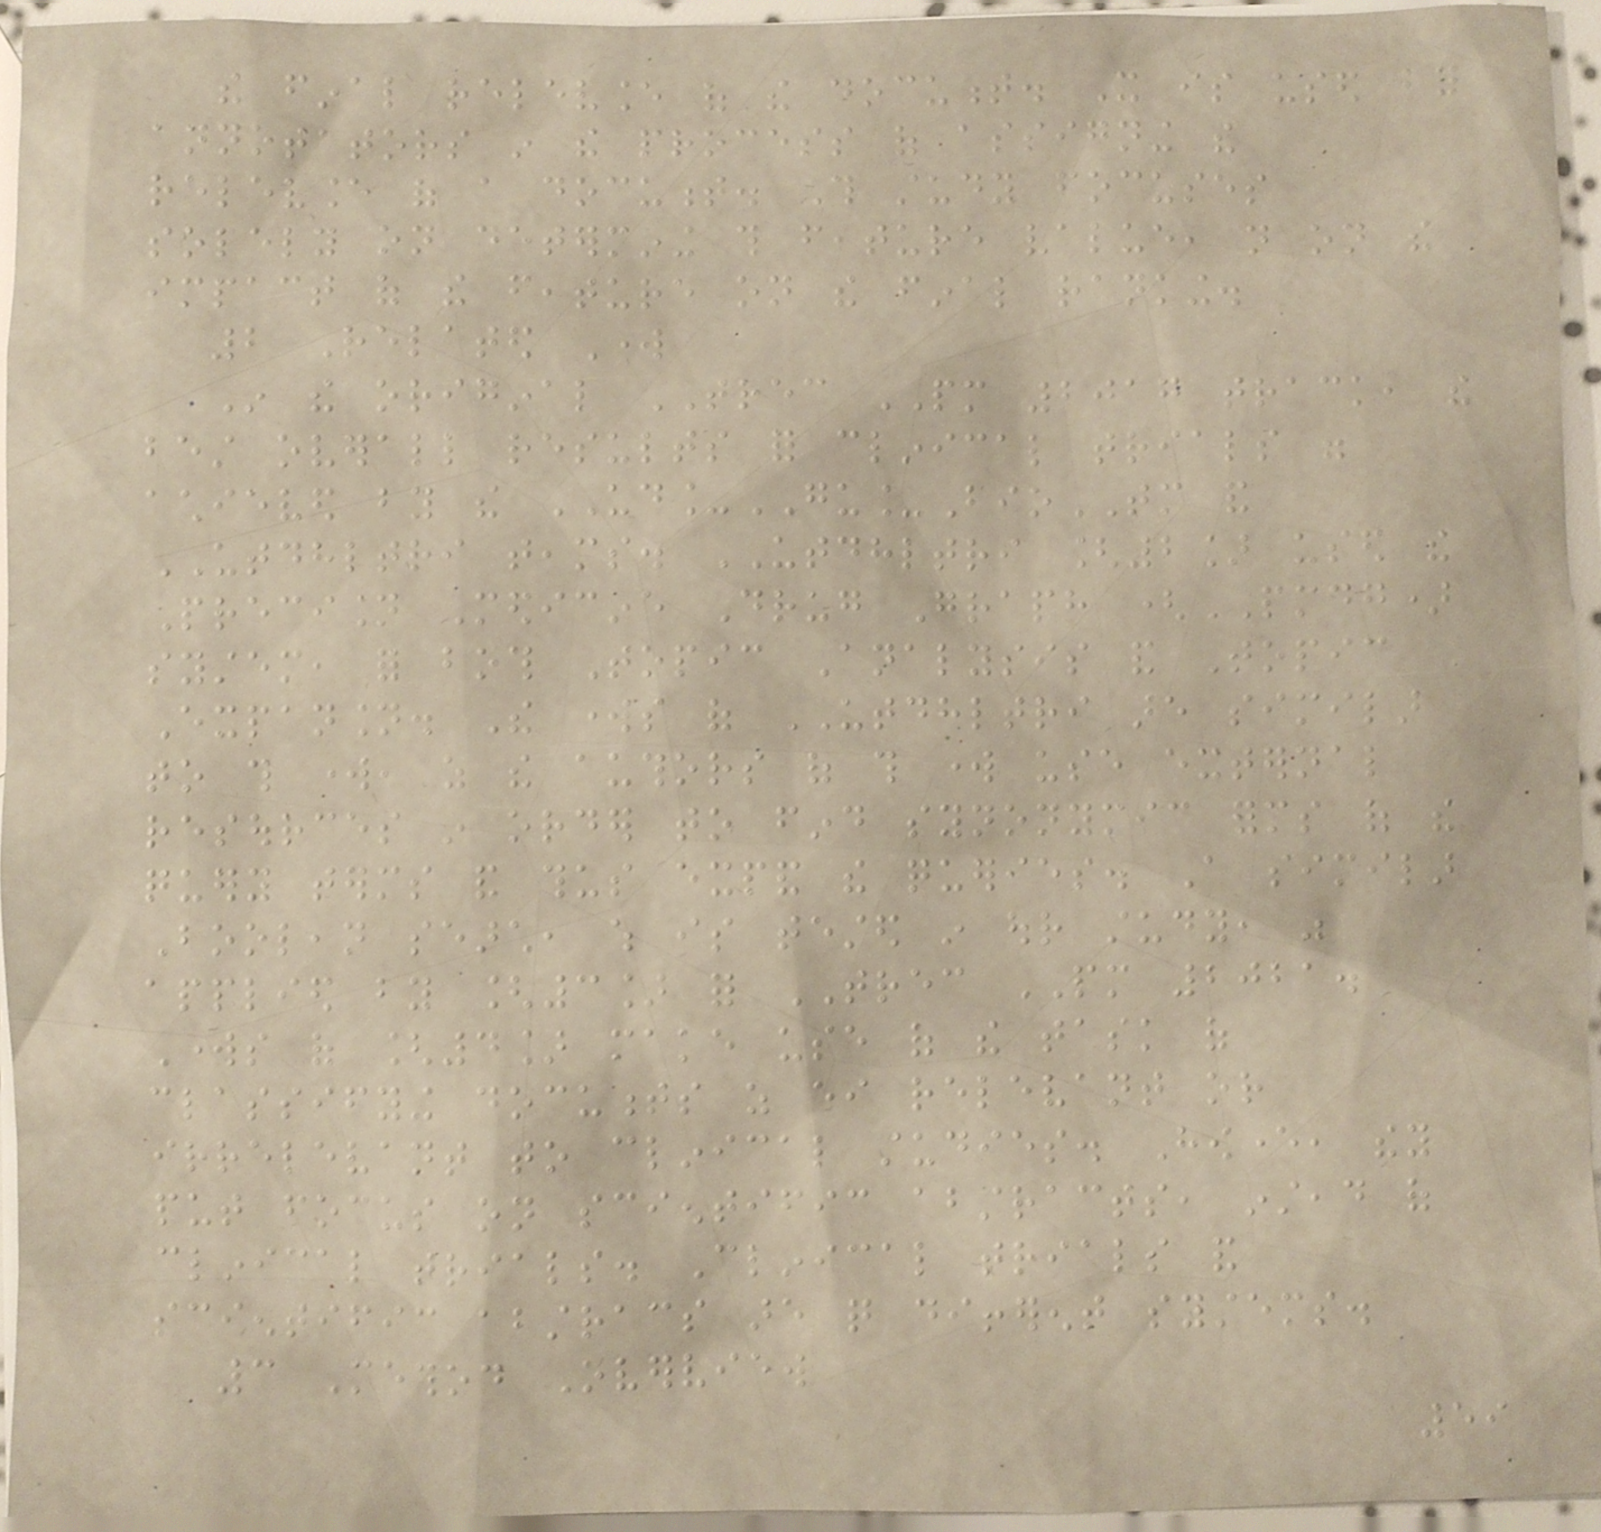the final relevance of the document. It is used by
annotators in the process of assigning the
relevance of a document. This study focuses
solely on determining this feature value, not on the
impact of the feature on the final ranking.
2 Related Work
In the original TREC PM 2017 track, the
best overall results for clinical trials were
achieved by the UD_GU_BioTM and
UTDHLTRI teams. UTDHLTRI [2] used the
Precision Medicine Drug Graph (PMDG)
system, for both Topic Analysis and Topic
Expansion. The works of UTDHLTRI are similar
to this work, as the authors of this work use external
resources in order to find synonymic forms of the
query terms and thus expand the queries. A similar
Boolean search, which is tested in our study, was
applied by [3] for TREC PM 2021.
Works of [4] make use of the task of
classifying documents as either relevant or
irrelevant to clinical studies. However, they
put focus on scientific abstracts, instead of
clinical trials. Clinical trials and
scientific abstracs are quite different systems.
3 Method Overview
59
